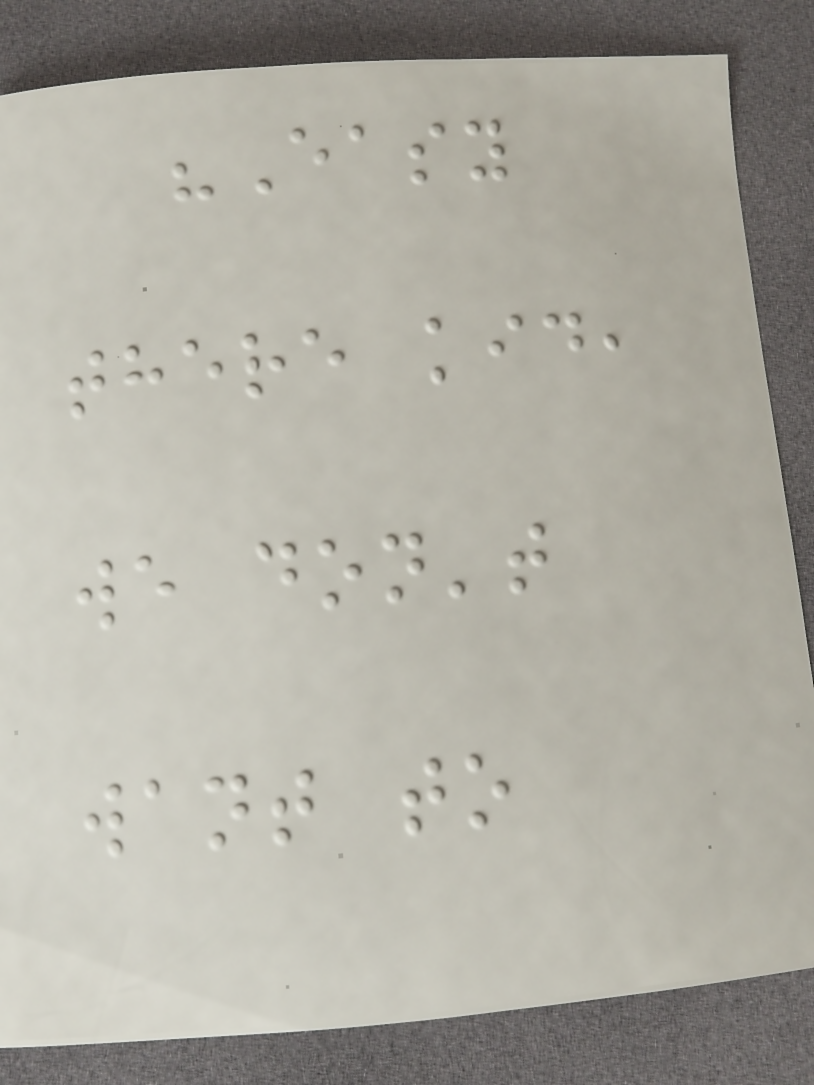"Easy
there kid,
we don't
want to
